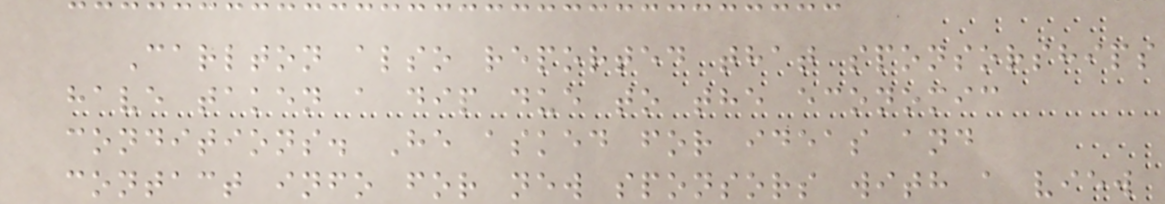Carlton also reported that sponsorships
have taken a dip due to the economic
conditions. He asked for ideas and
contact info for new sponsors with a view
